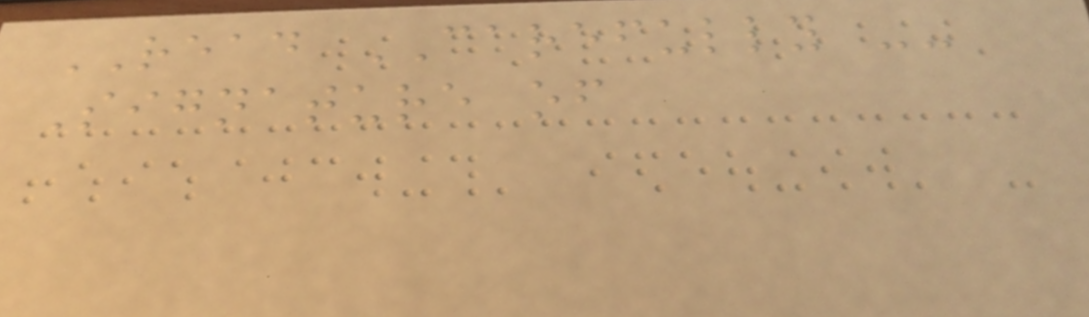READ CAREFULLY --
Signature of
